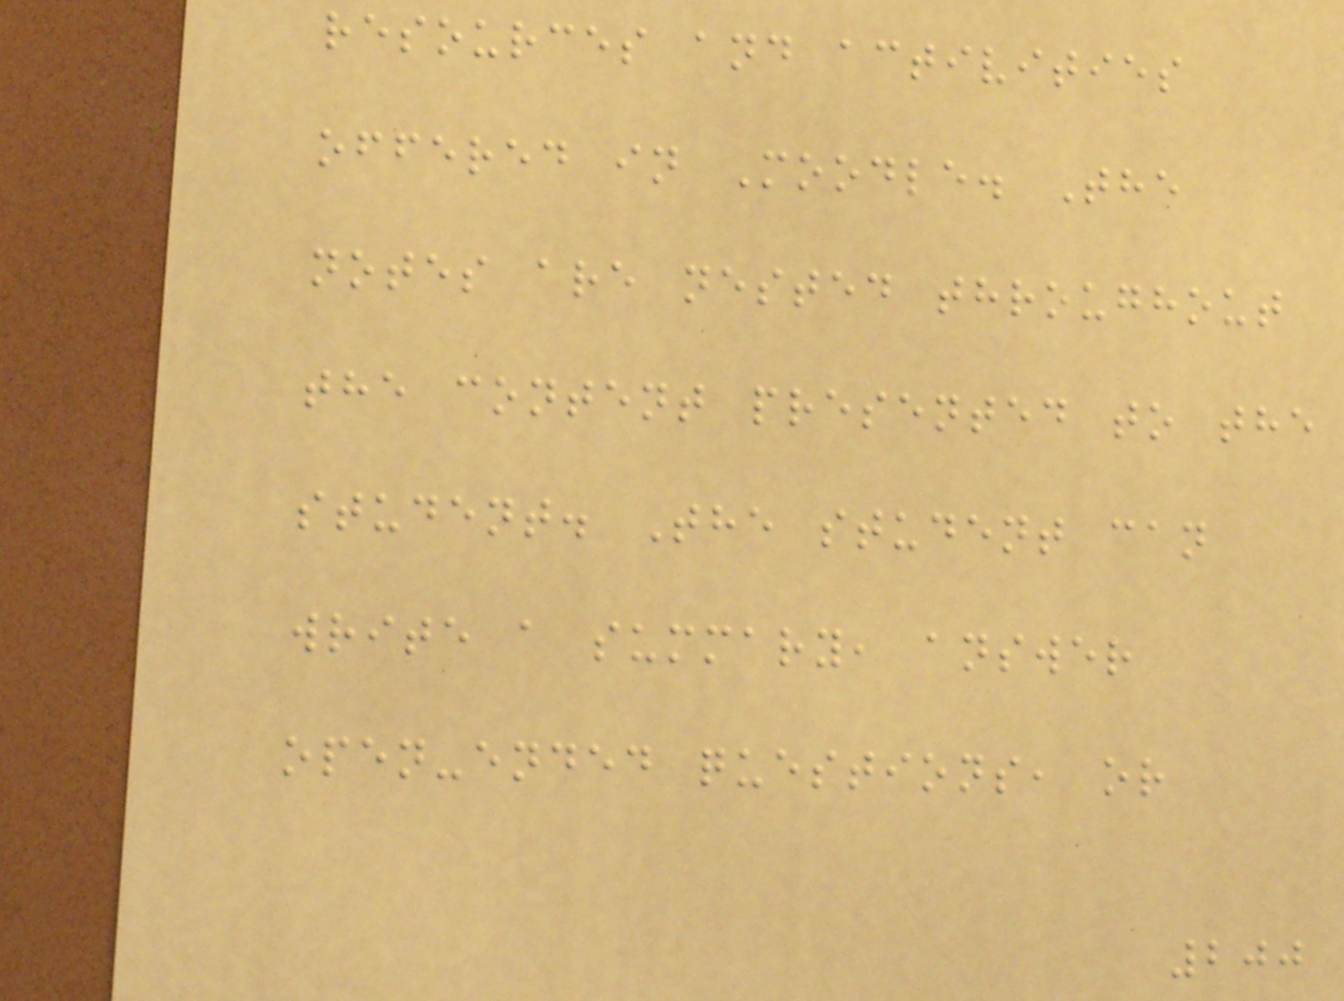resources and activities
offered in Moodle. The
notes are nested throughout
the content presented to the
student. The student can
write a summary, answer
open-ended questions, or
200
